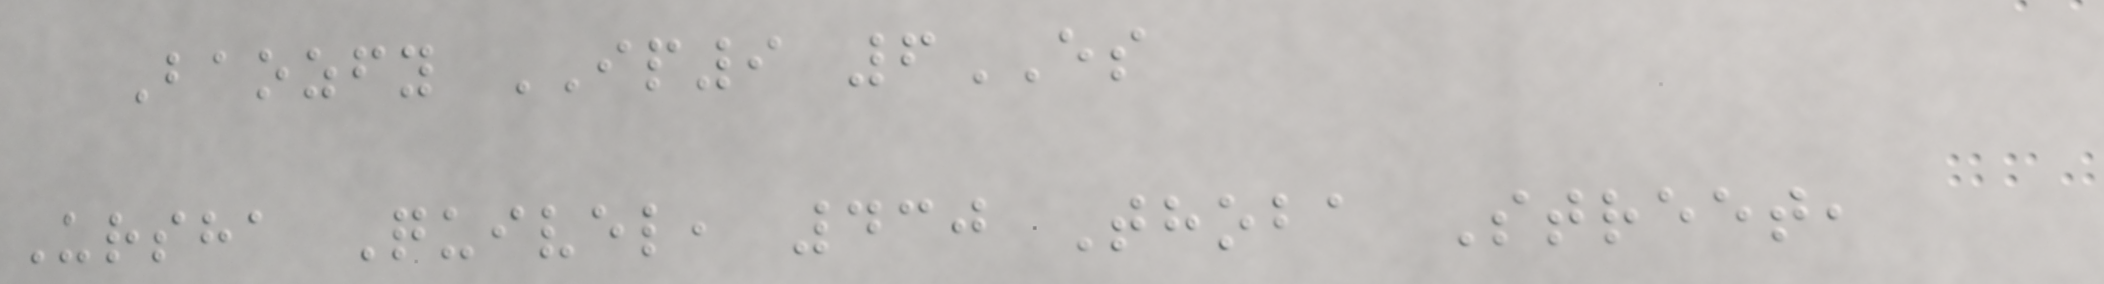Baozfy IP9 6ES
Ursha Quivel, 430 Thoba Street,
